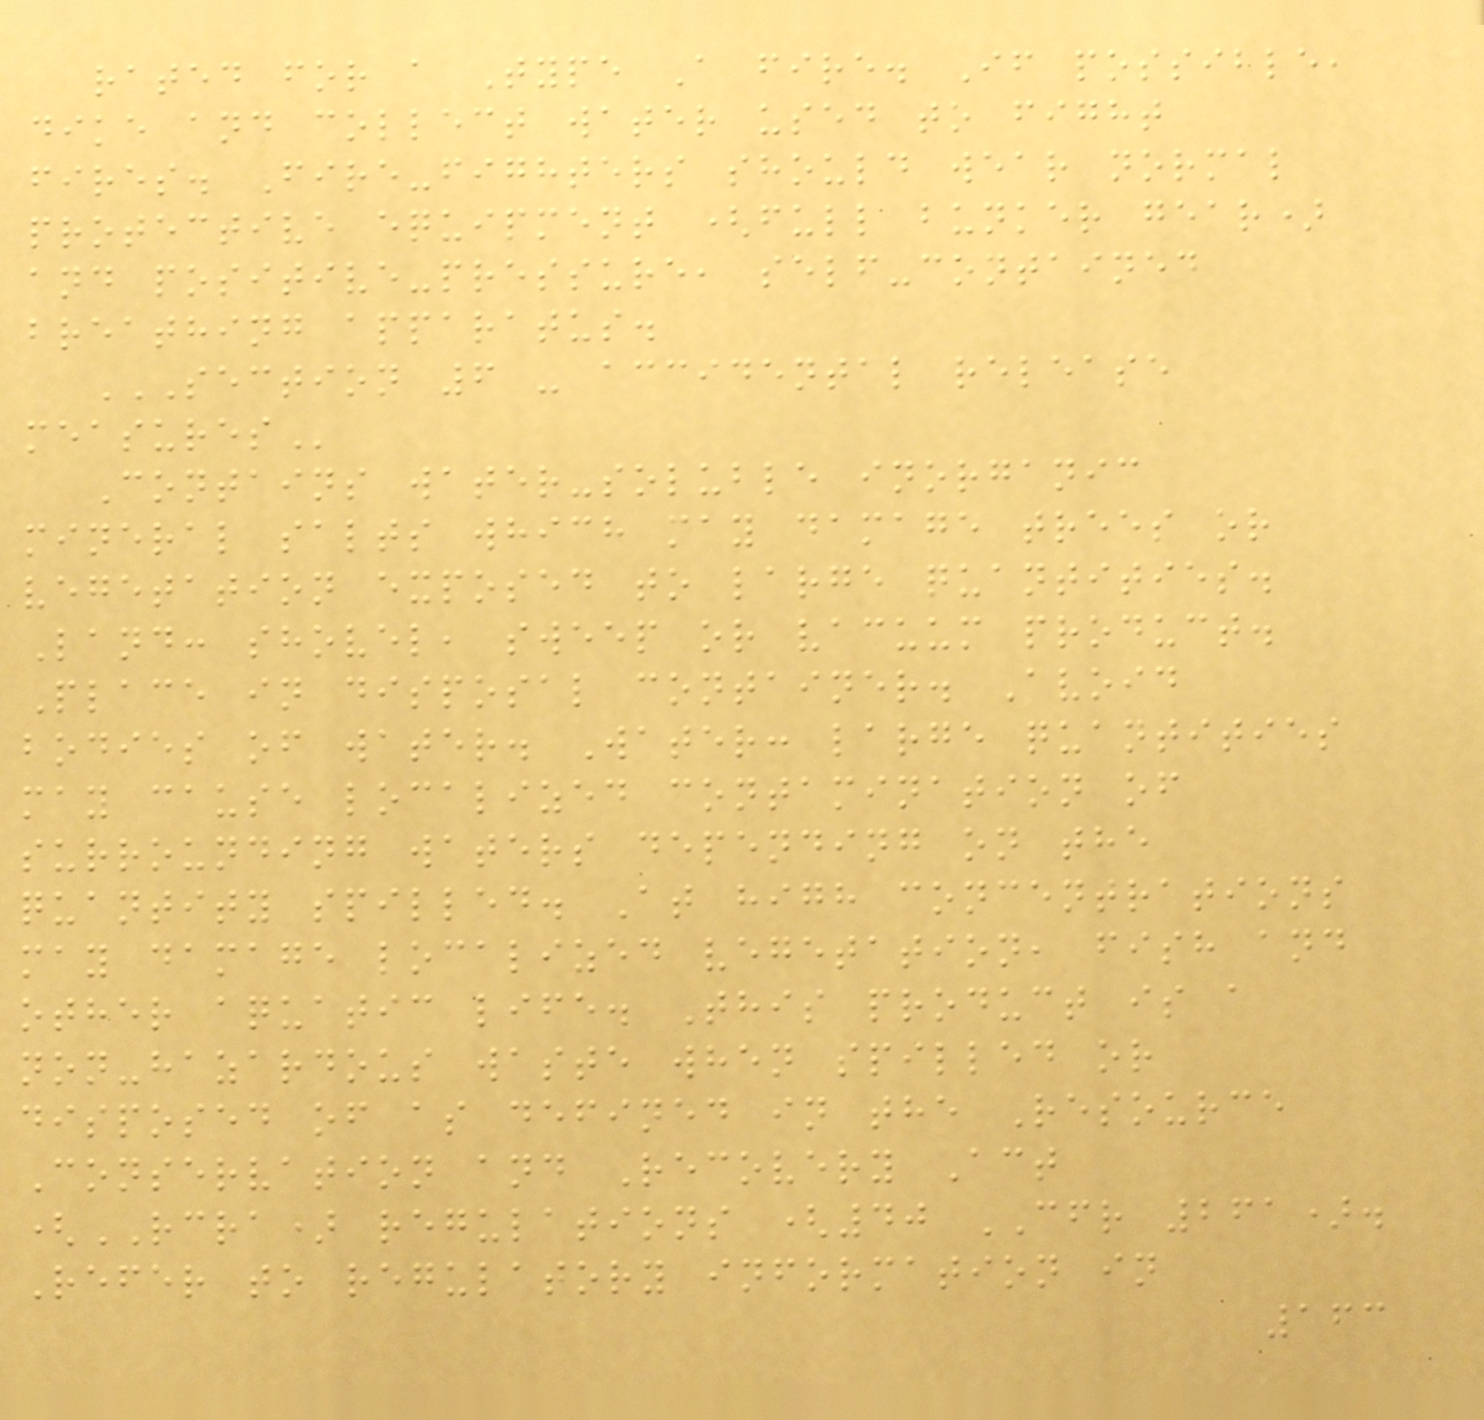rated for a Type A fire. If possible,
dike and collect water used to fight
fires. Fire-fighters should wear normal
protective equipment (full bunker gear)
and positive-pressure, self-contained
breathing apparatus.
SECTION 6 - ACCIDENTAL RELEASE
MEASURES
Contains water-soluble inorganic
mineral salts which may damage trees or
vegetation exposed to large quantities.
Land: shovel, sweep or vacuum product.
Place in disposal container. Avoid
bodies of water. Water: large quantities
may cause localized contamination of
surrounding waters depending on the
quantity spilled. At high concentrations
may damage localized vegetation, fish and
other aquatic life. This product is a
non-hazardous waste when spilled or
disposed of as defined in the Resource
Conservation and Recovery Act
(RCRA) regulations (40 CFR 261).
Refer to regulatory information in
163
